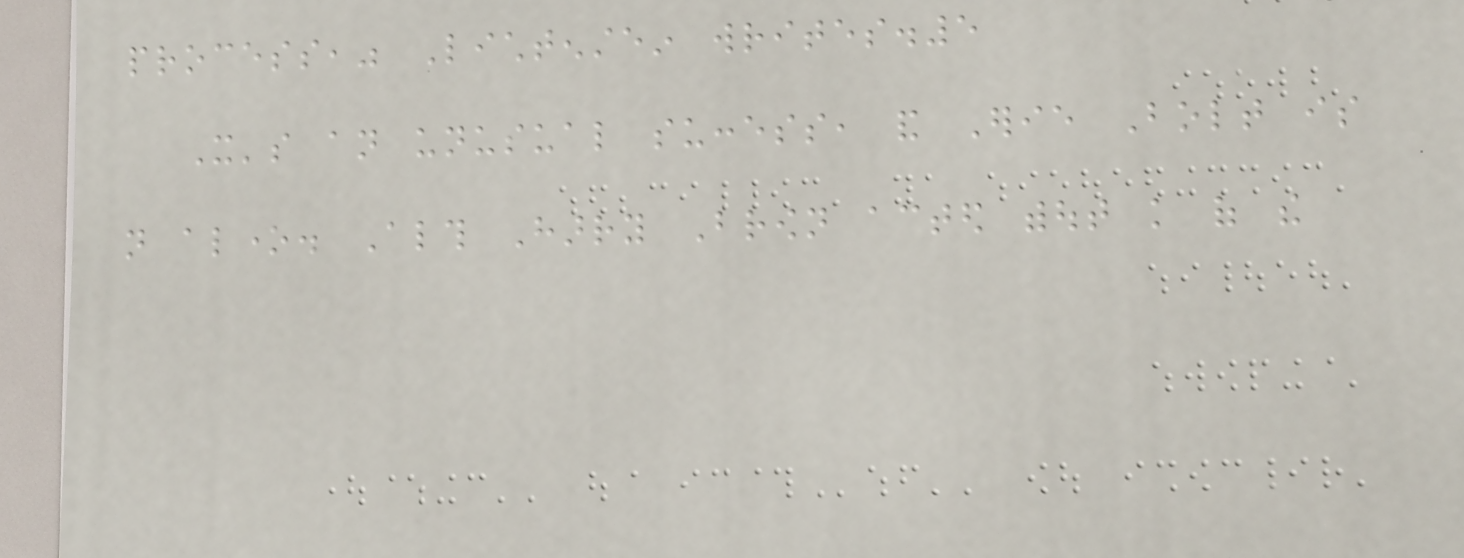process," Lichtenstein writes.5
It's an unusual success, and Erie Bolt is
not alone. Although Harry Brown acted without knowledge of the
